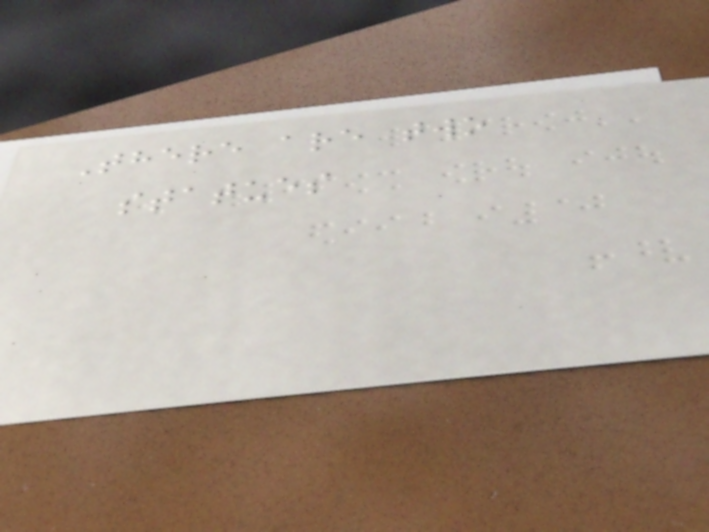There are two
statues
